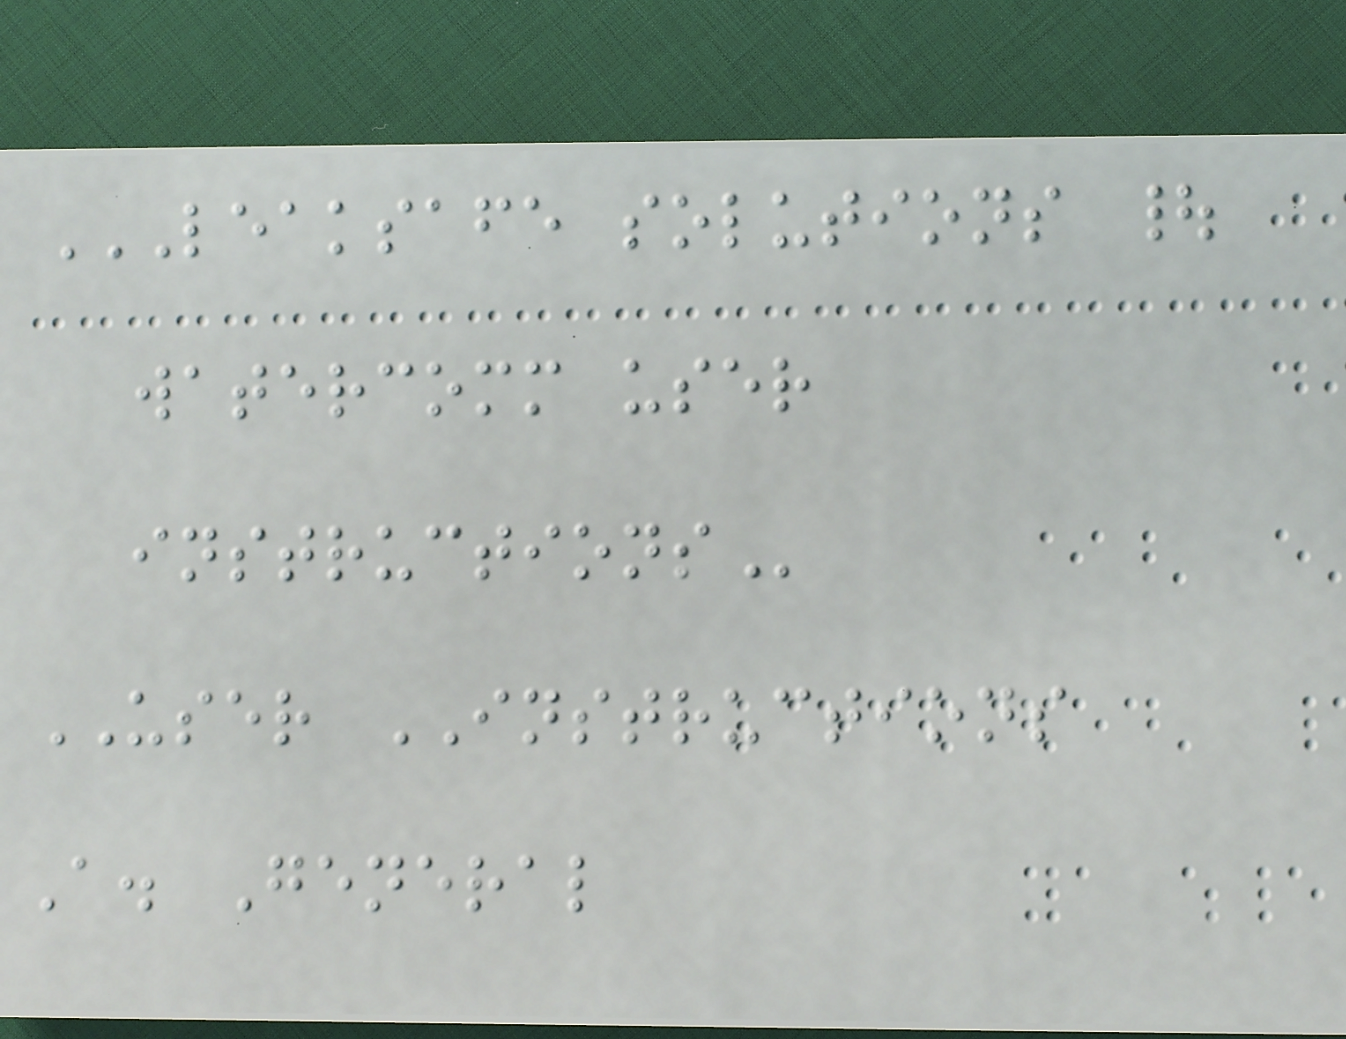LEAKSAFE SOLUTIONS |
WATERCOMM USER
INSTRUCTIONS
USER INSTRUCTIONS
A. General
